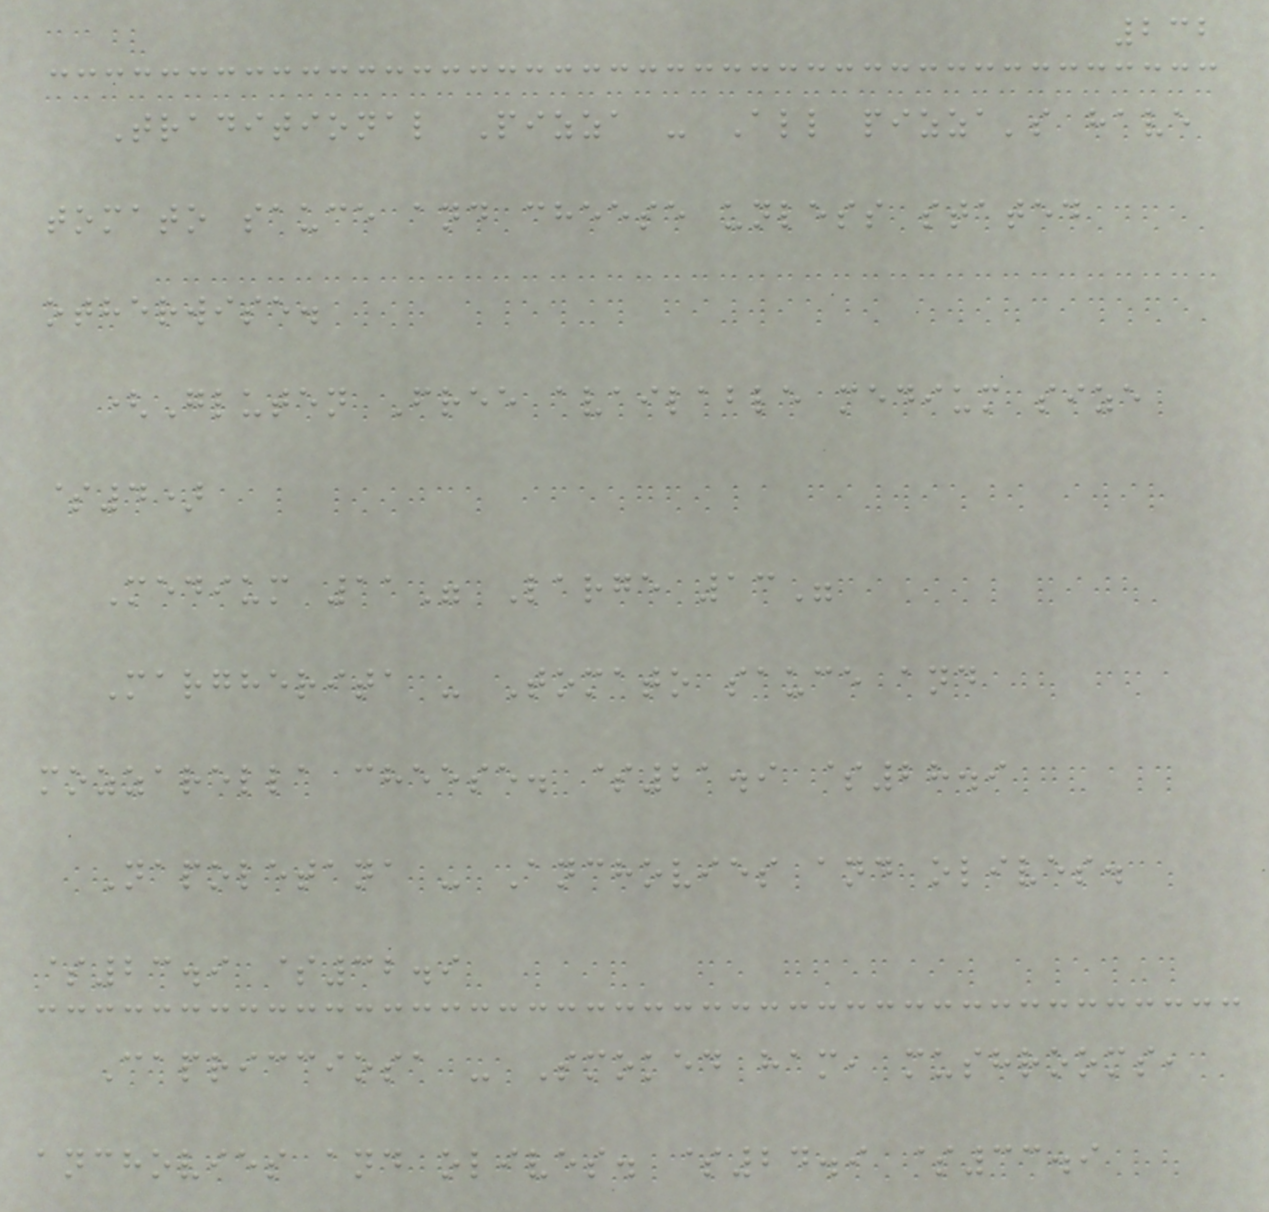232
Traditional Pizza - All pizza's have
tomato sauce and cheese unless stated
otherwise.
(Gluten Free available medium size
$4)
Medium 11" Large 13"
Margherita - Tomato sauce and
mozzarella cheese. $21.9 $28.9
Napoletana - Anchovies and olives.
$23.9 $32.9
Capricciosa - Smoked ham, mushrooms,
anchovies and olives. $24.9 $33.9
